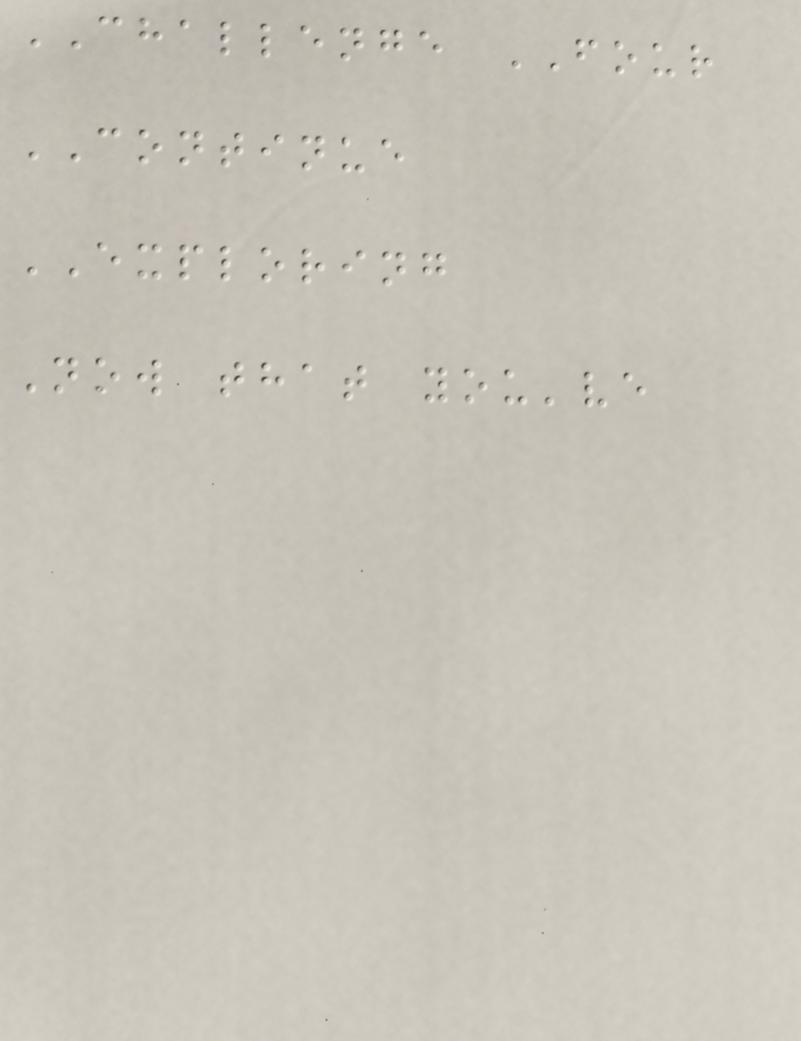CHALLENGE FOUR
CONTINUE
EXPLORING
Now that you've
